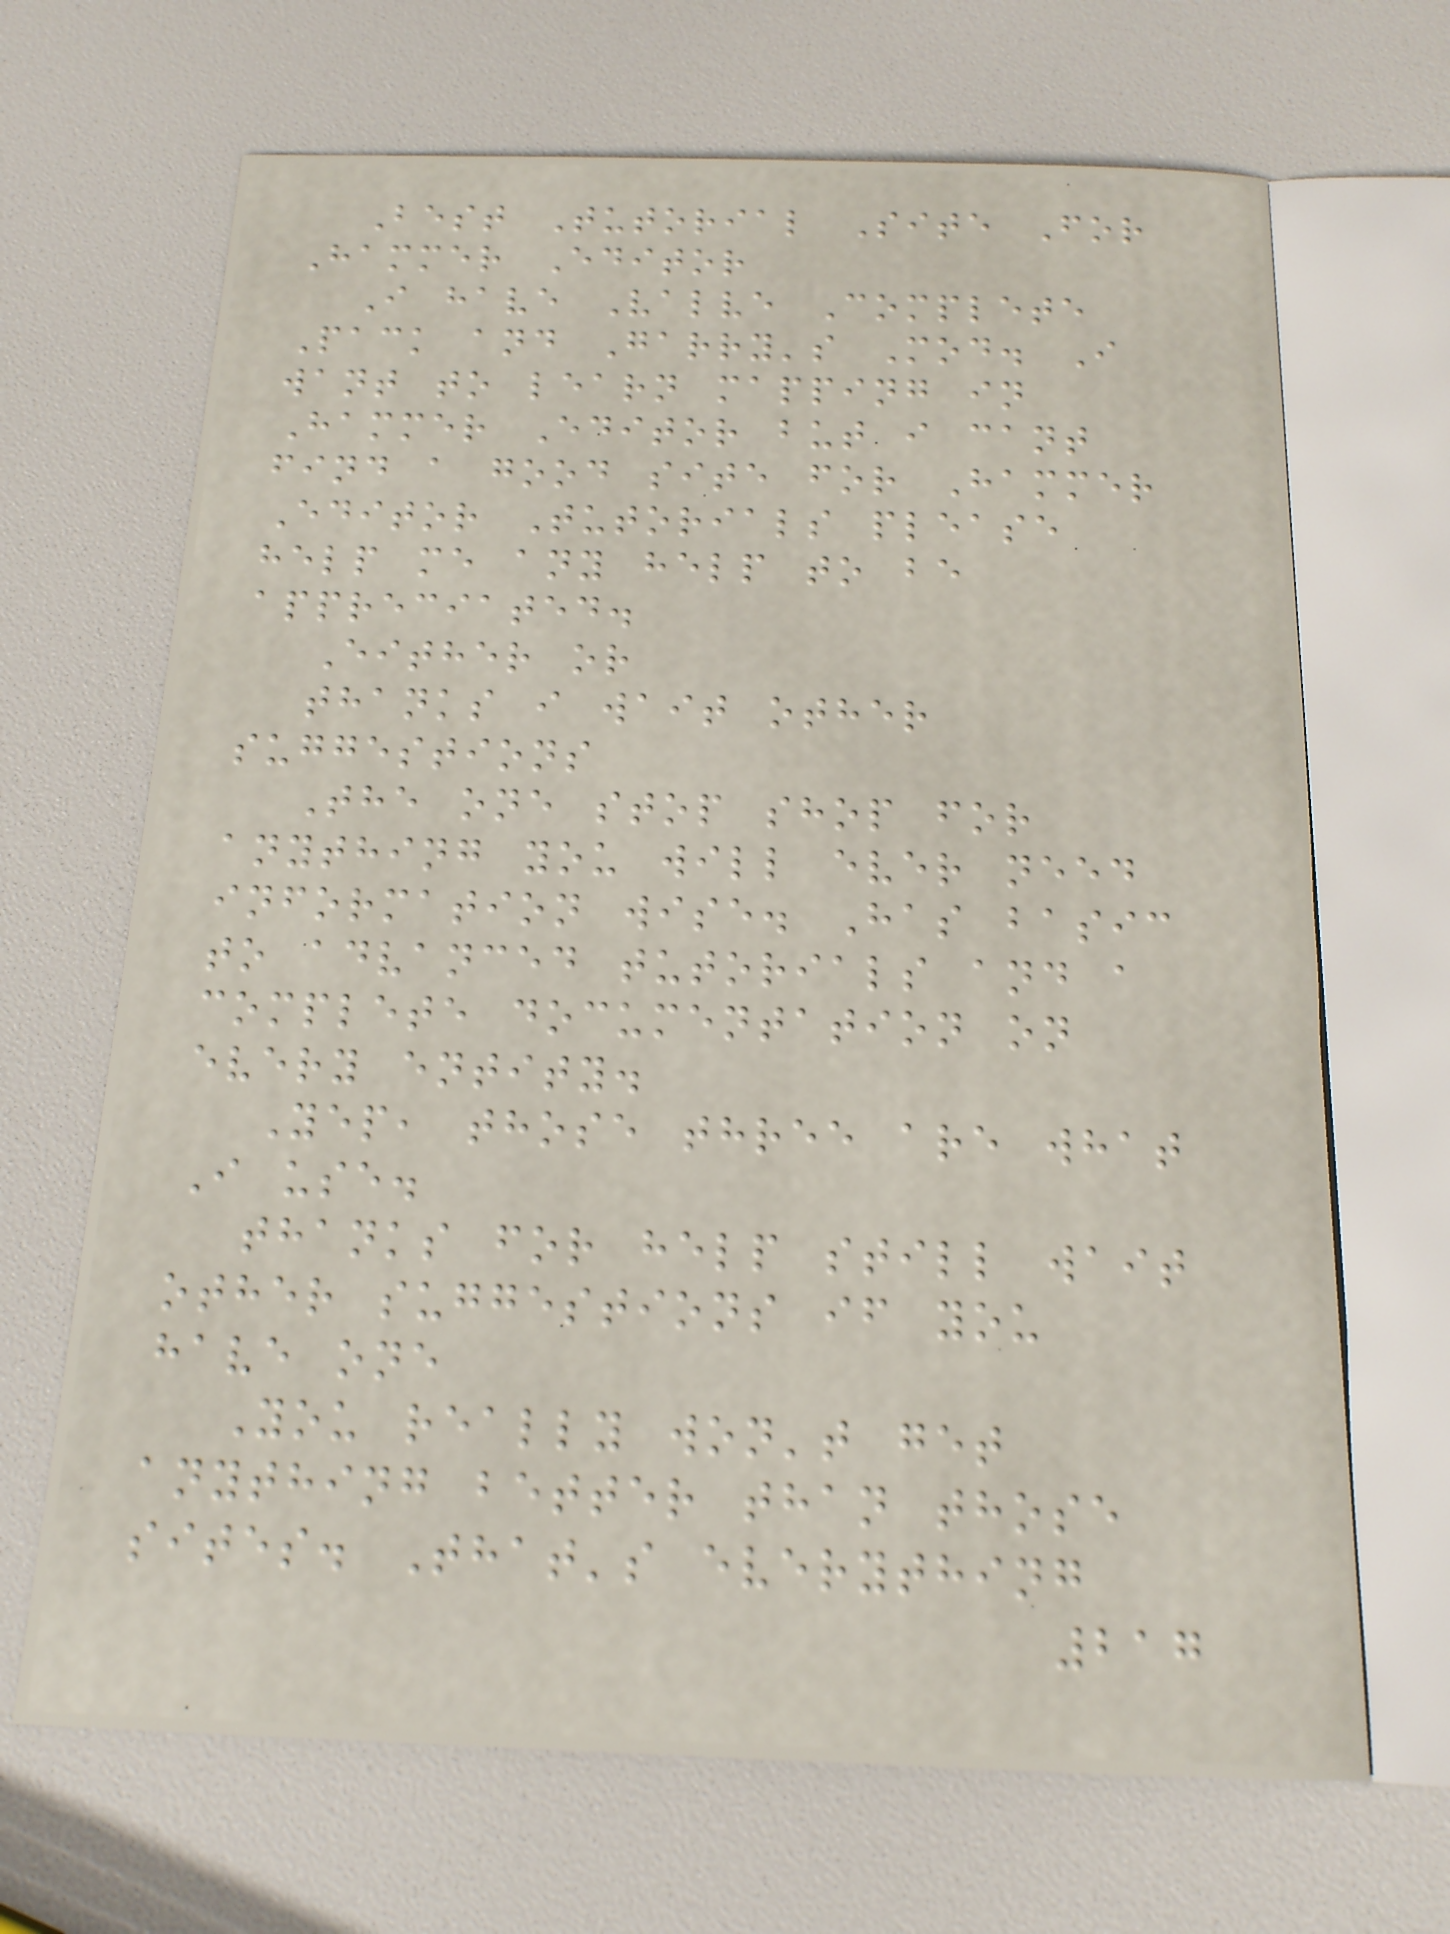Best Tutorial Site For
Hammer Editor
I have Valve Complete
Pack and Garry's Mod. I
want to learn mapping in
Hammer Editor but i cant
find a good site for Hammer
Editor Tutorials please
help me any help to be
appreciated.
Either or
thanks i wait other
suggestions
The one stop shop for
anything you will ever need
information wise. Has basic
to advanced tutorials and a
complete documentation on
every entity.
Yep, those three are what
I use.
thanks for help still wait
other suggestions if you
have one
You really won't get
anything better than those
sites. That's everything
217
